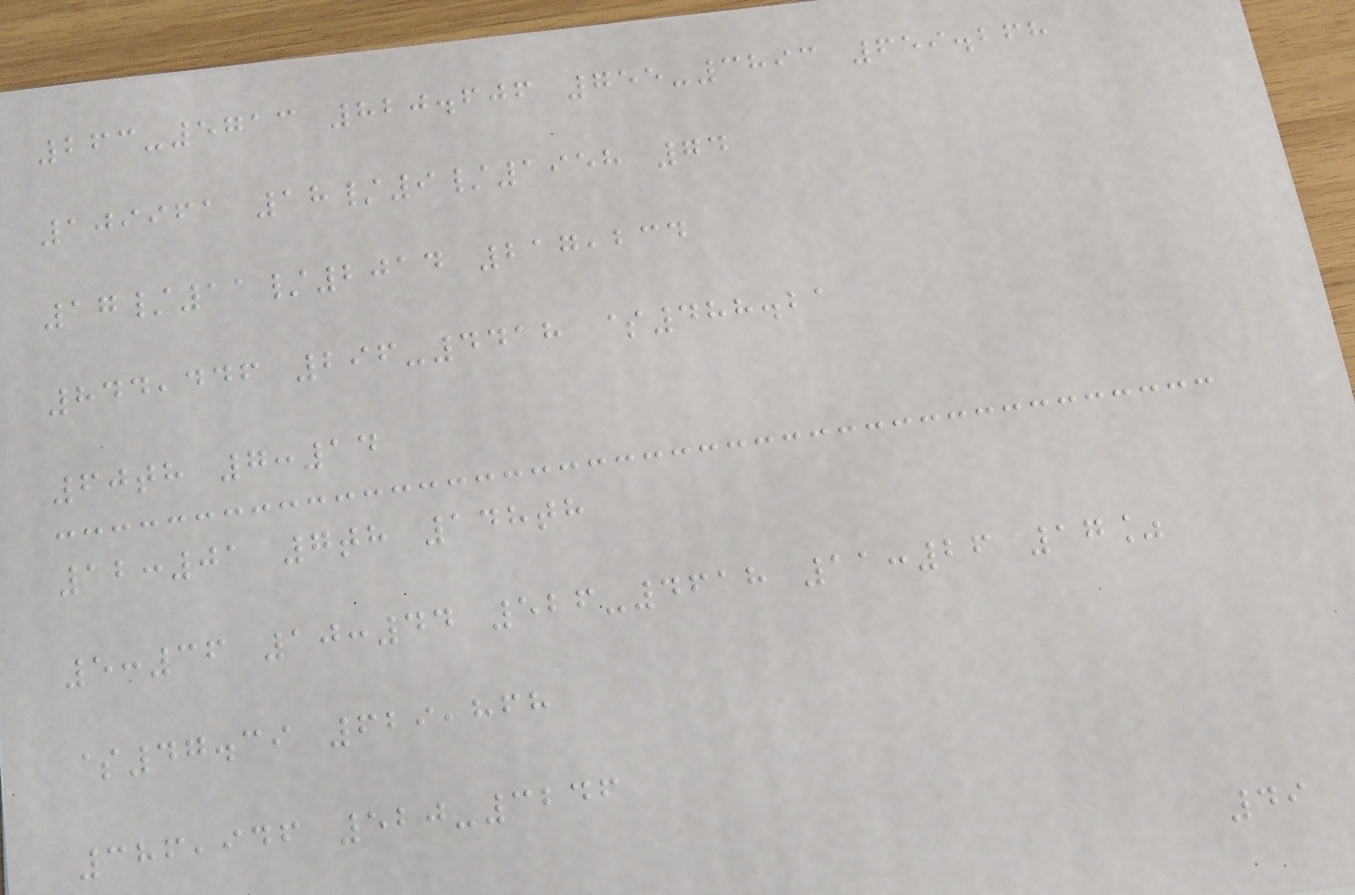263-5713 820.606 755-3893 659.268
109961 18/9/1958 74
17/11/2014 217,234
844,446 296-4418 $488.21
60th 7:14
12:01 7th 148th
5:36 10:44 526-4618 11:26 17%
$47.39 629,868
386,946 520-3246
49
